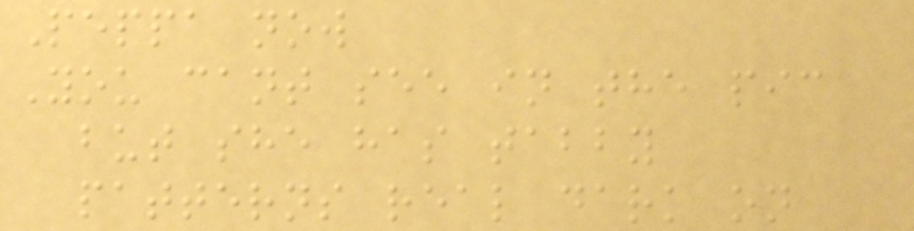Peppa now
You cant see in the pic
but she has tabby
patterns real dark on
